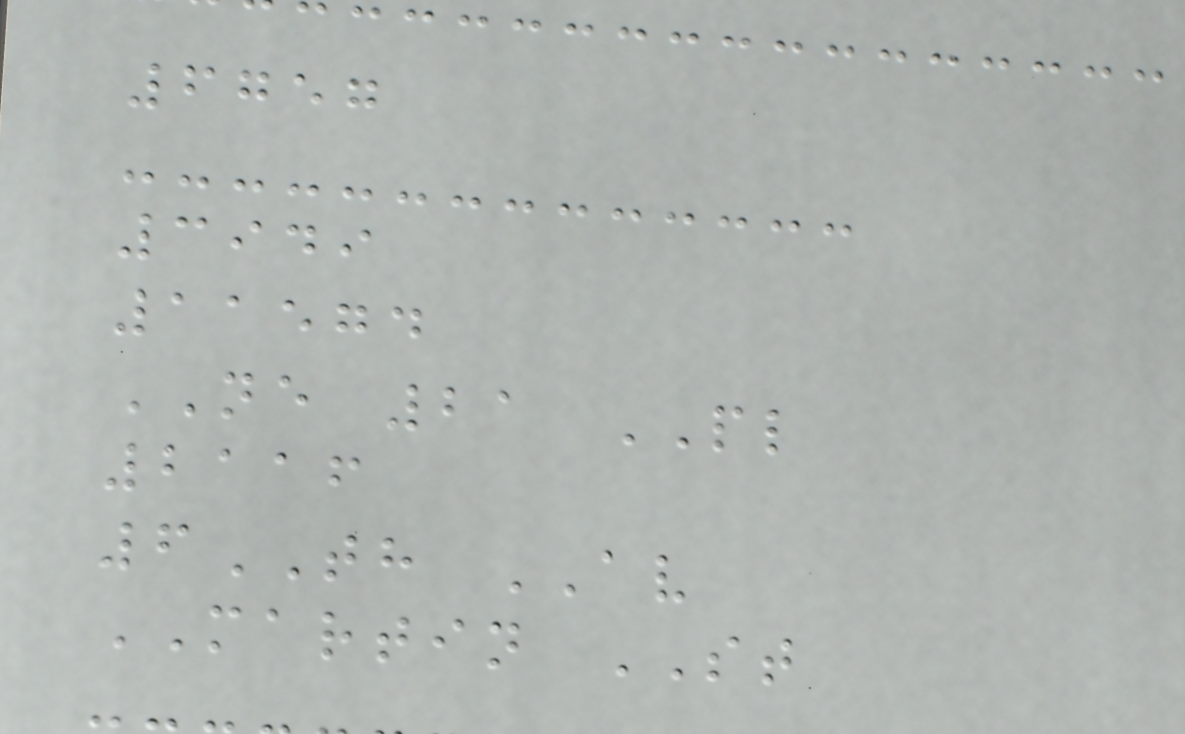6757
3949
11574
NE 21 PL
2116
6TH AV
MARTIN ST
